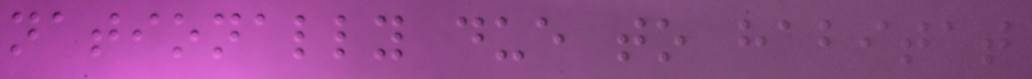nationally due to habitat
